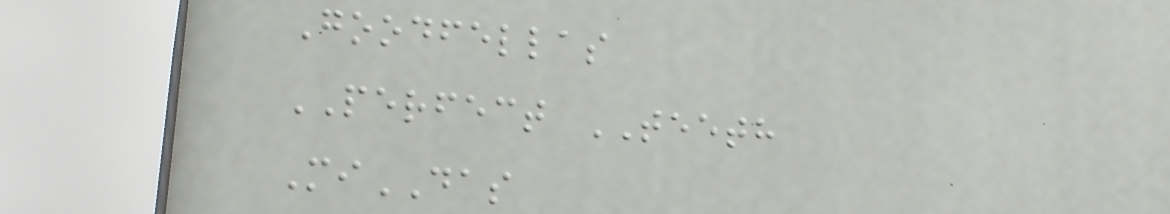Goodfellas
PERFECT TEETH
MiDAS
